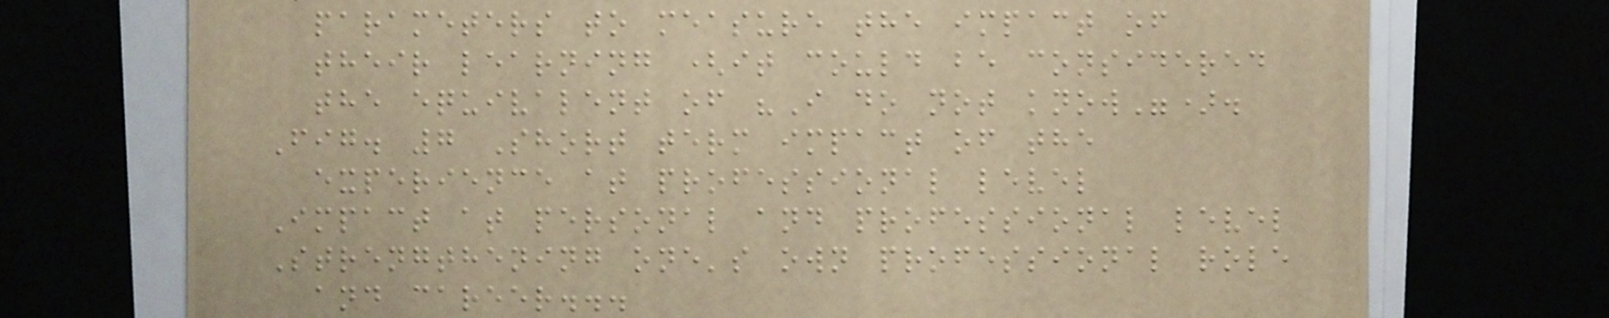parameters to measure the impact of
their learning (it could be considered
the equivalent of "I do not know").
Fig. 7 Short term impact of the
experience at professional level
Impact at personal and professional level
Strengthening one's own professional role
and career...
